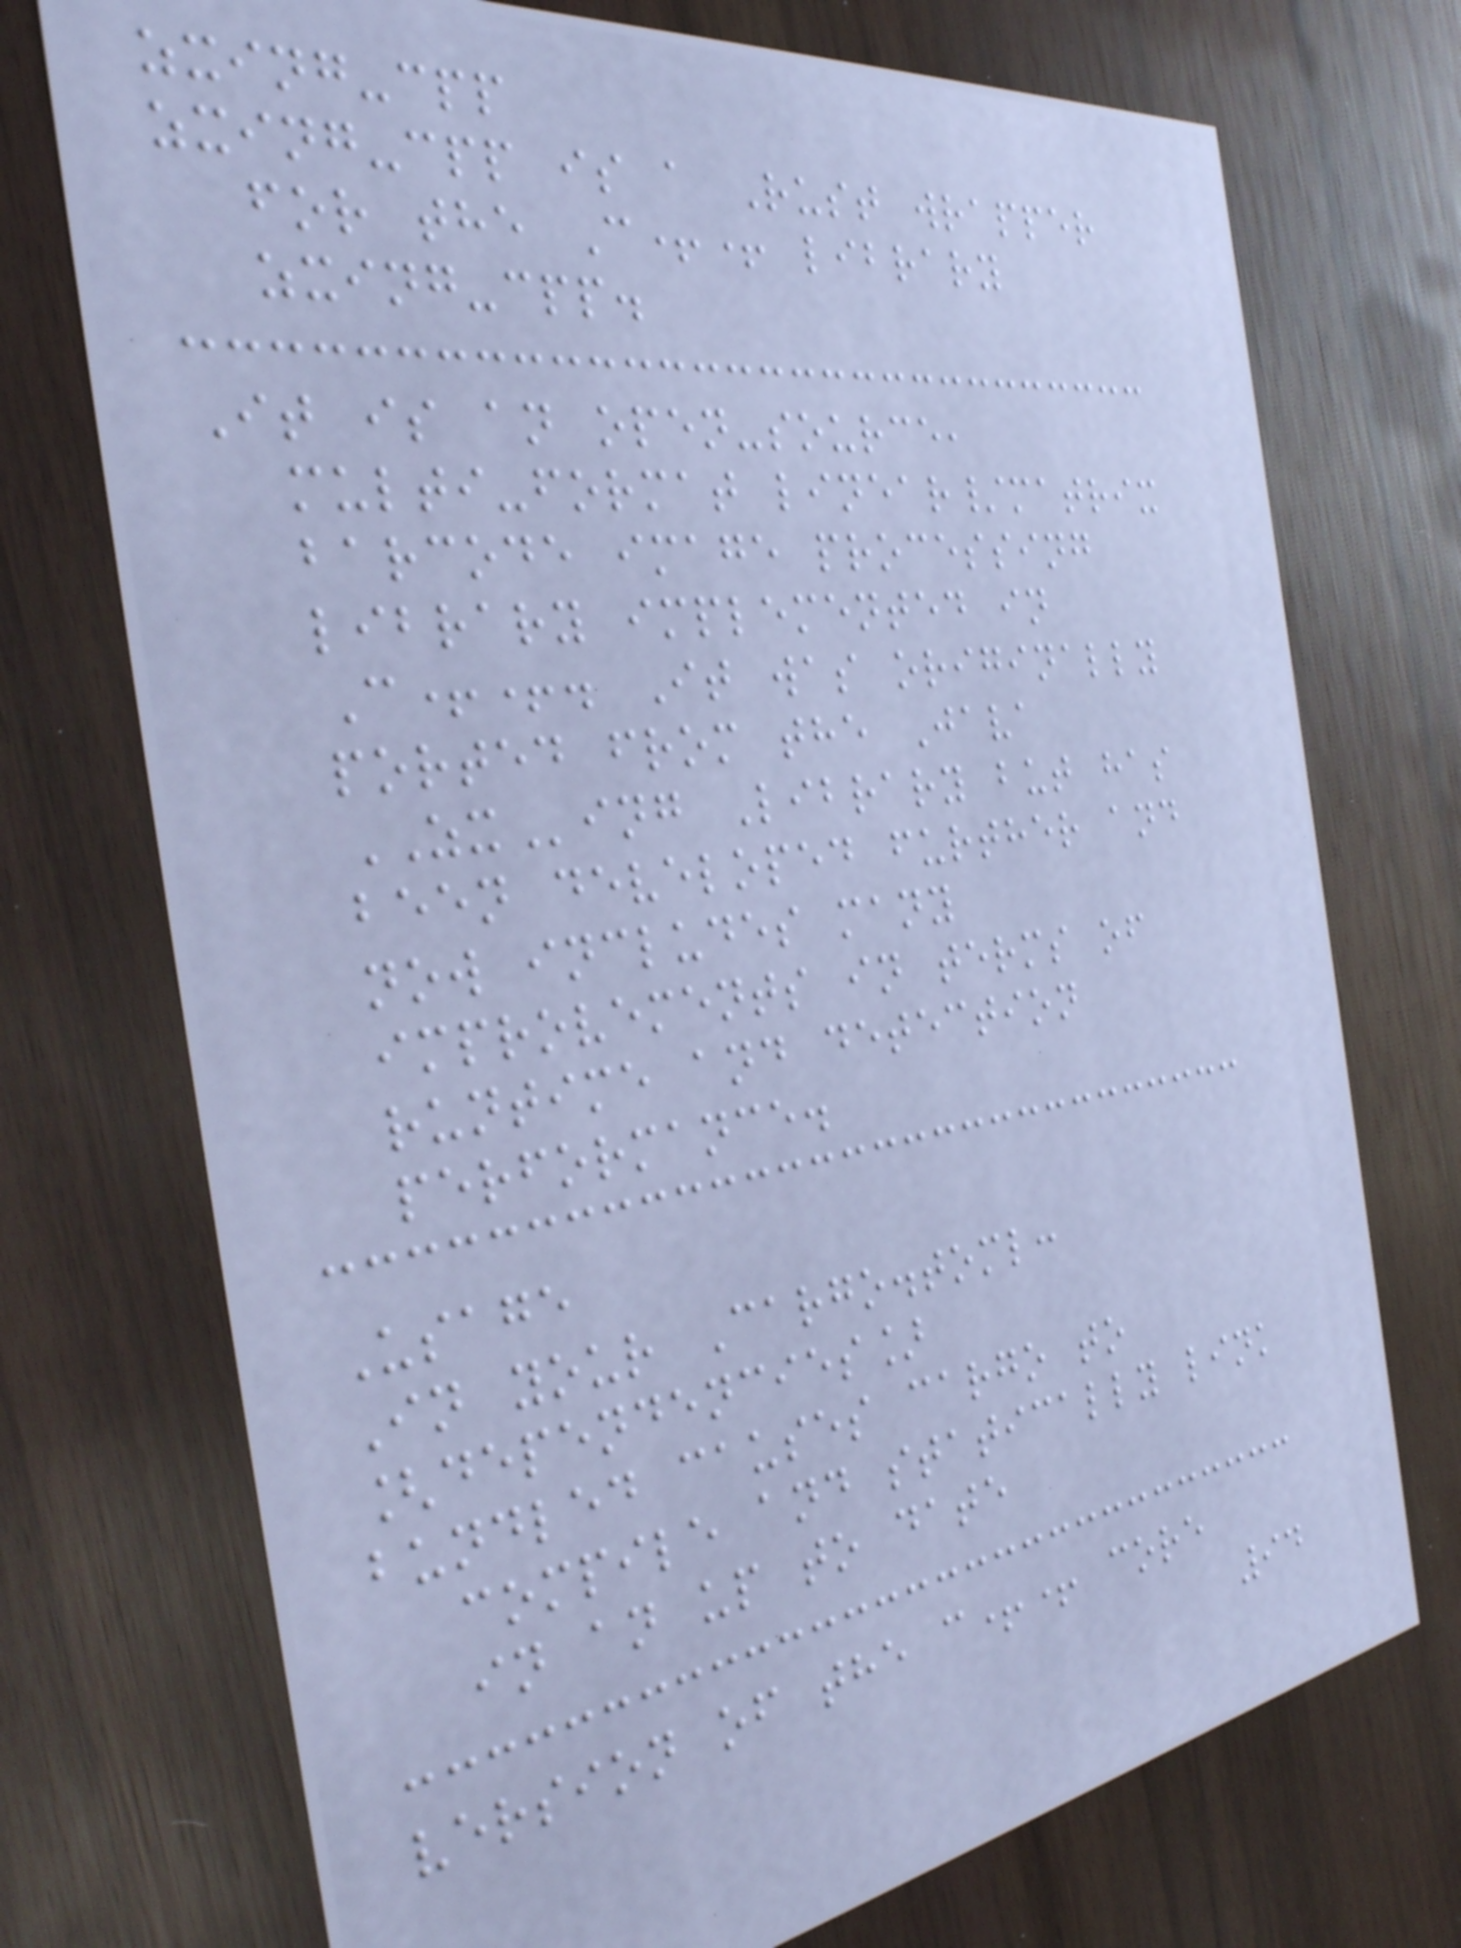zxing-cpp
zxing-cpp is a Rust wrapper
for the C++ library
zxing-cpp.
It is an open-source,
multi-format linear/matrix
barcode image processing
library implemented in
C++. It was originally
ported from the Java
ZXing Library but has
been developed further and
now includes many
improvements in terms of
runtime and detection
performance.
Usage
In your Cargo.toml:
[dependencies]
bundled causes cargo to
compile and statically link
in an up to date
version of the c++ core
94
